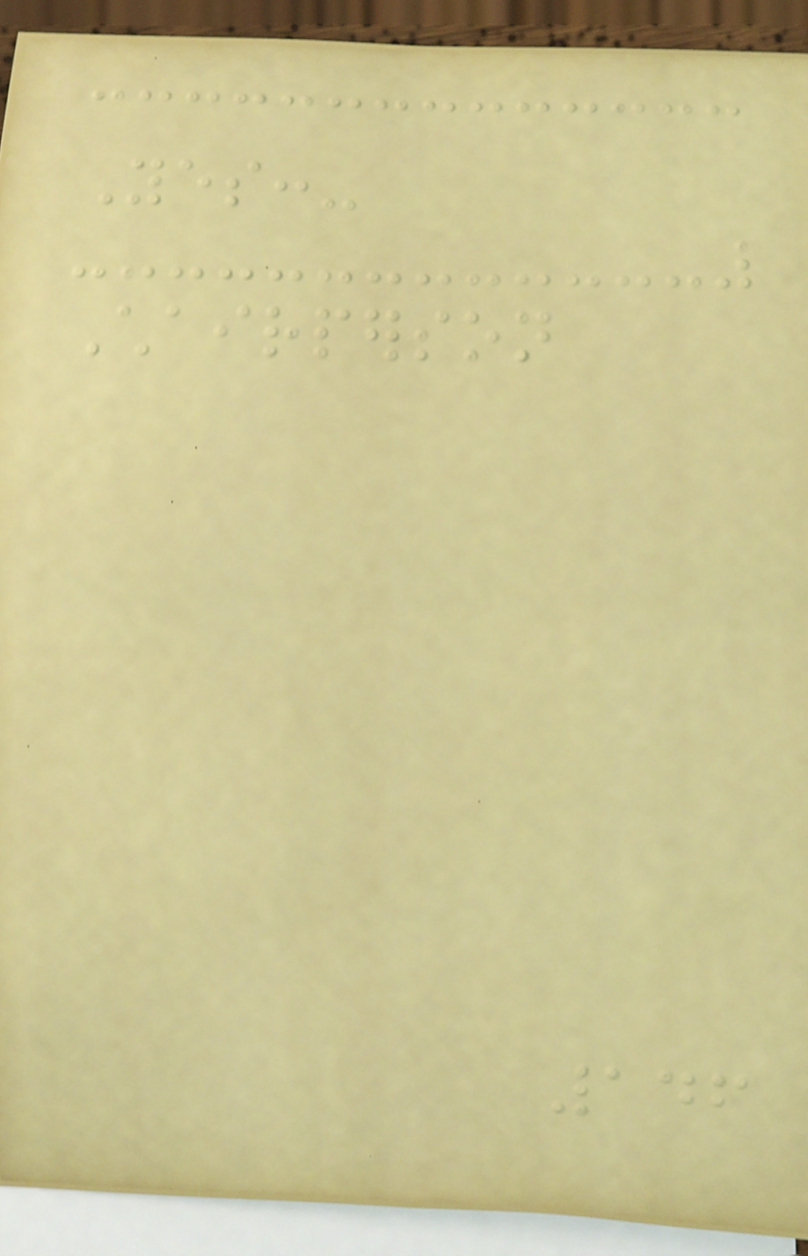Yes:-
Chairperson
146
